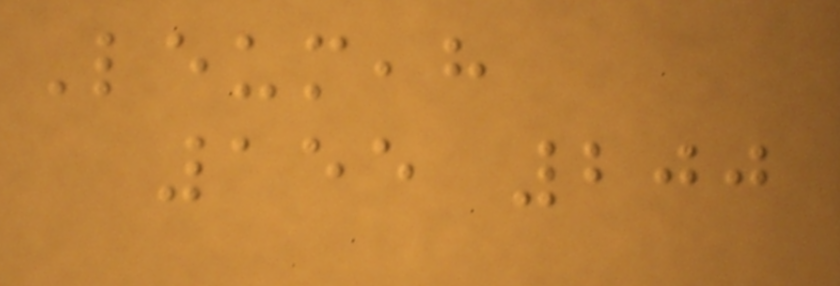Leumeah
155 200
